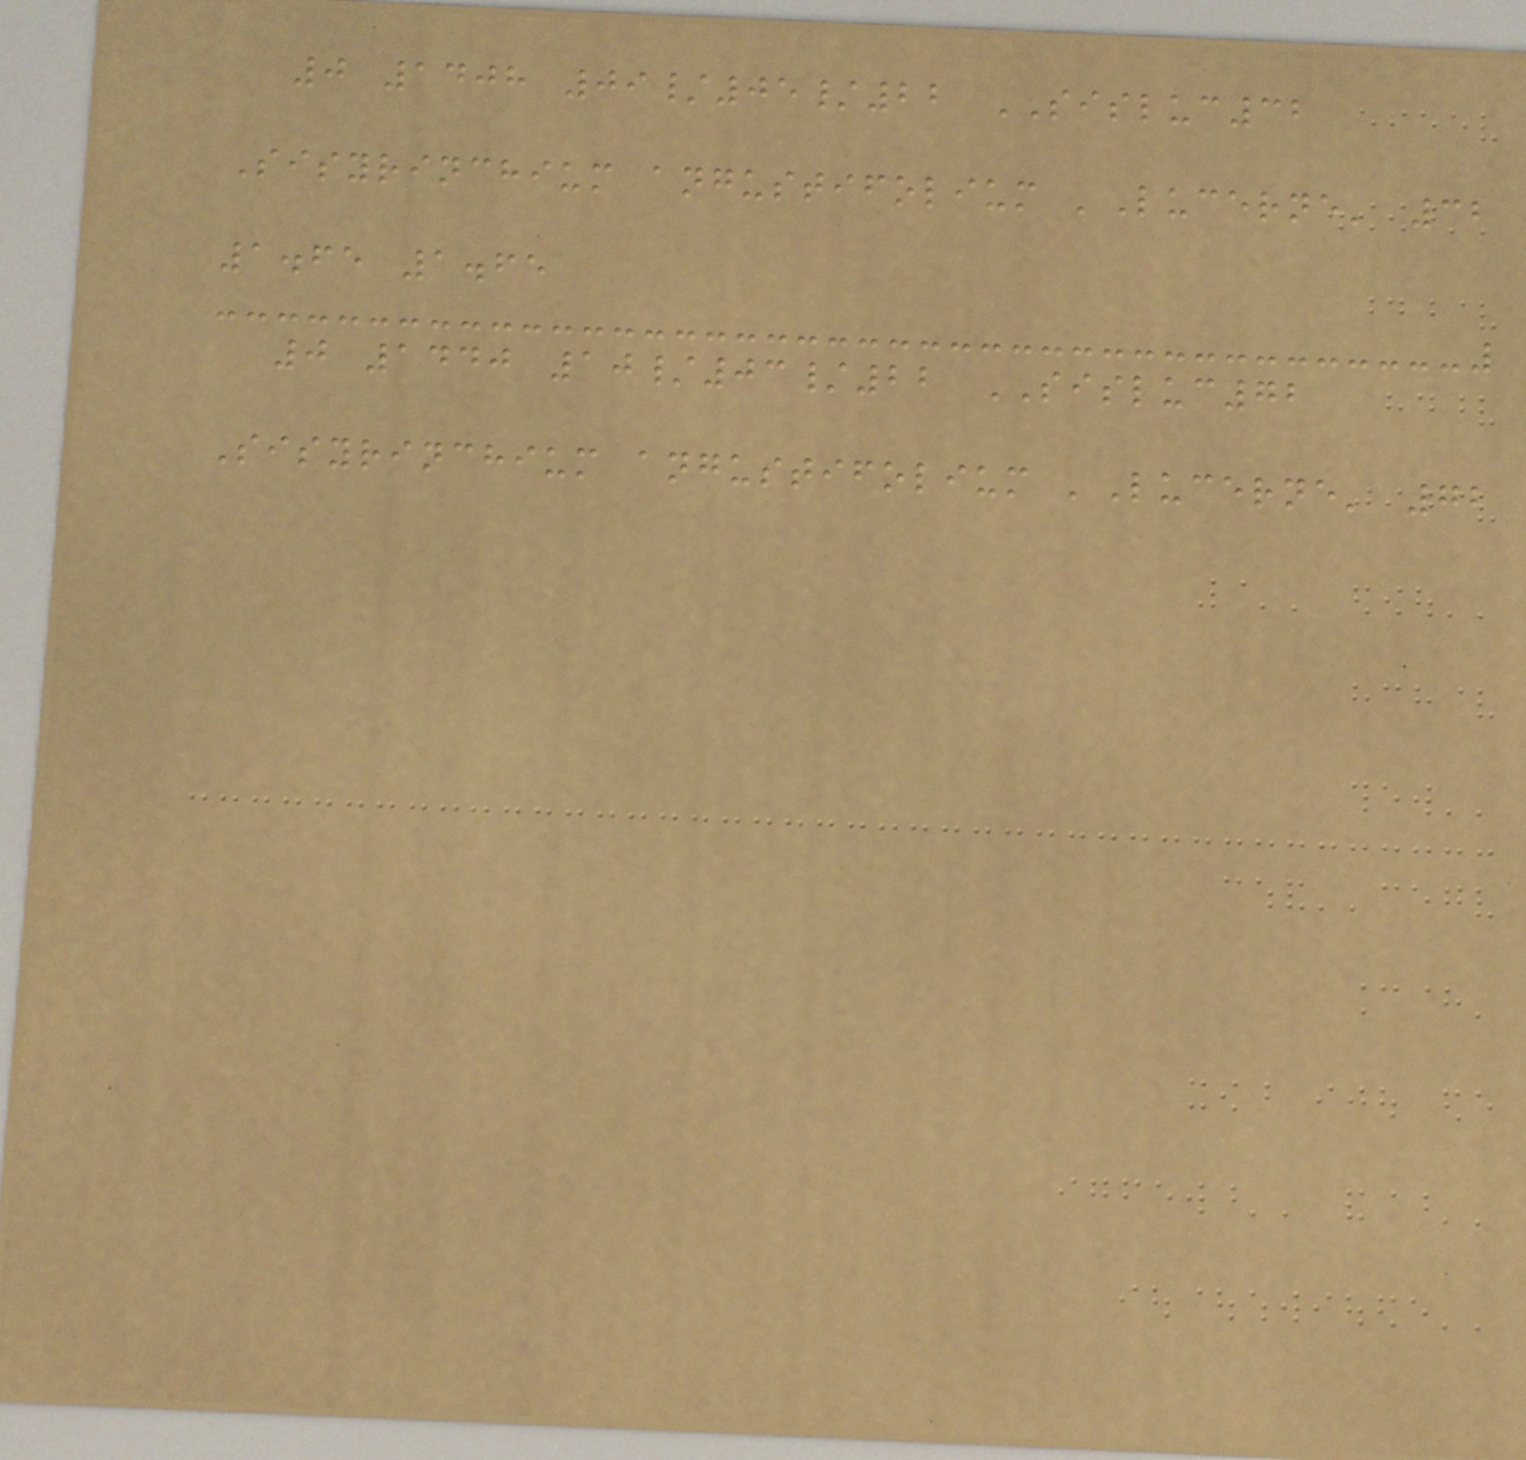0 1408 09/05/22 SISLUC32
Sisyrinchium angustifolium 'Lucerne' 32
1.65 1.65
0 1440 10/03/22 SISLUC72
Sisyrinchium angustifolium 'Lucerne' 72
